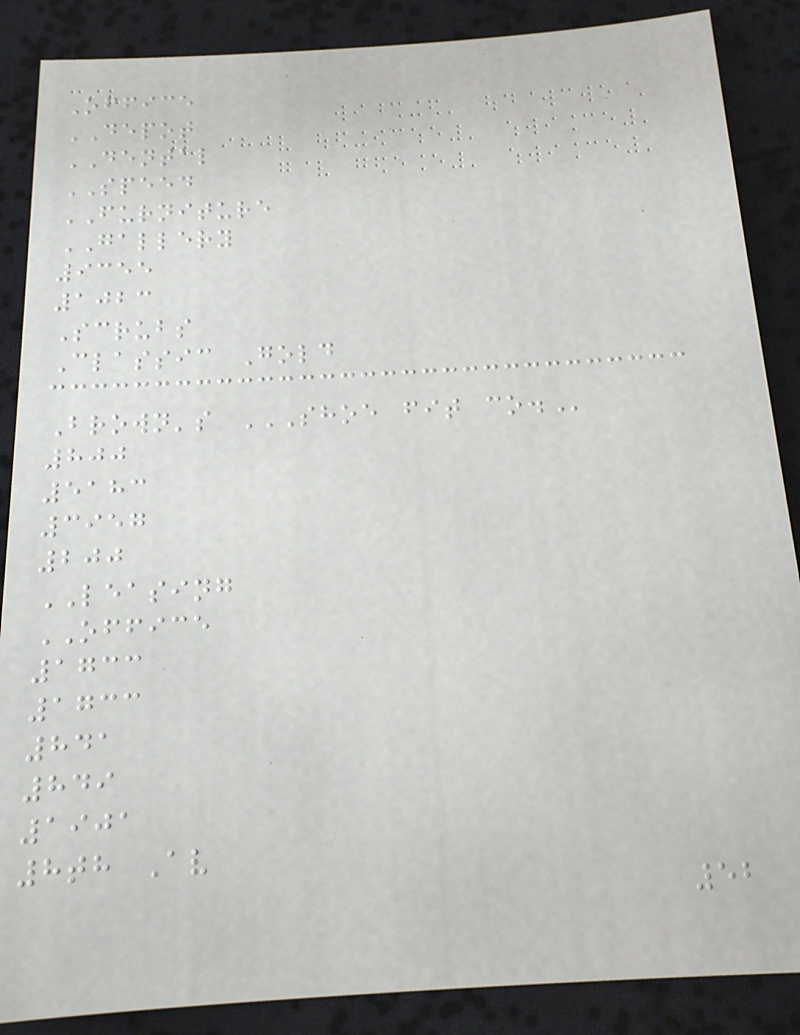Office
DEPOT
DENTAL
SPEED
FURNITURE
GALLERY
9355
1023
Scrubs
Classic Gold
Brown's SHOE FIT CO.
800
5183
3957
200
LEASING
OFFICE
1733
1733
841
849
1901
8th Av
52
